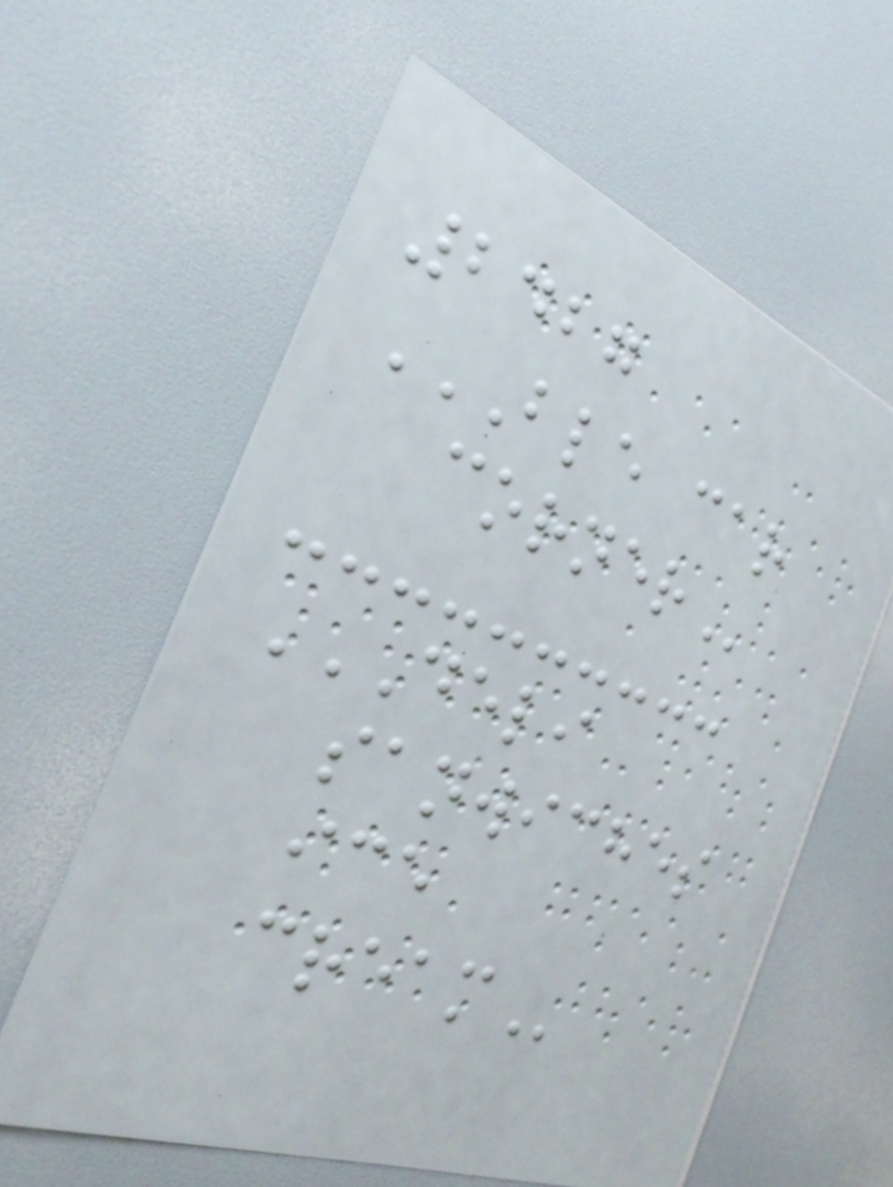2427
BLE CAR
CORNER
DELI
SANWICHES
ICE
CREAM
